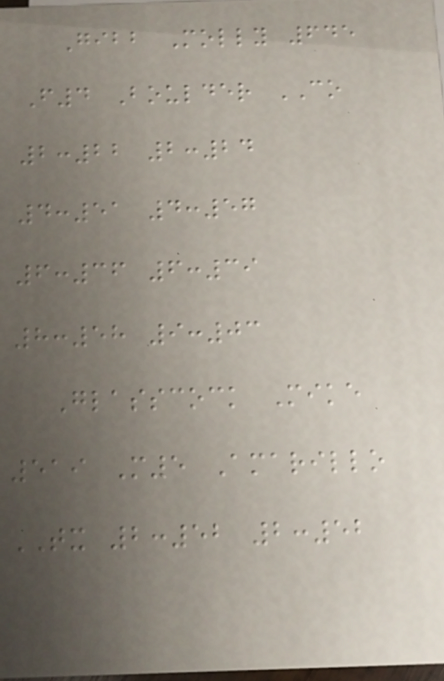Gibb Molly 645
F4 Boulder CO
2:22 2:24
4:51 4:57
6:36 6:39
8:58 9:03
Glasscock Mike
519 M5 Amarillo
TX 2:52 2:52
